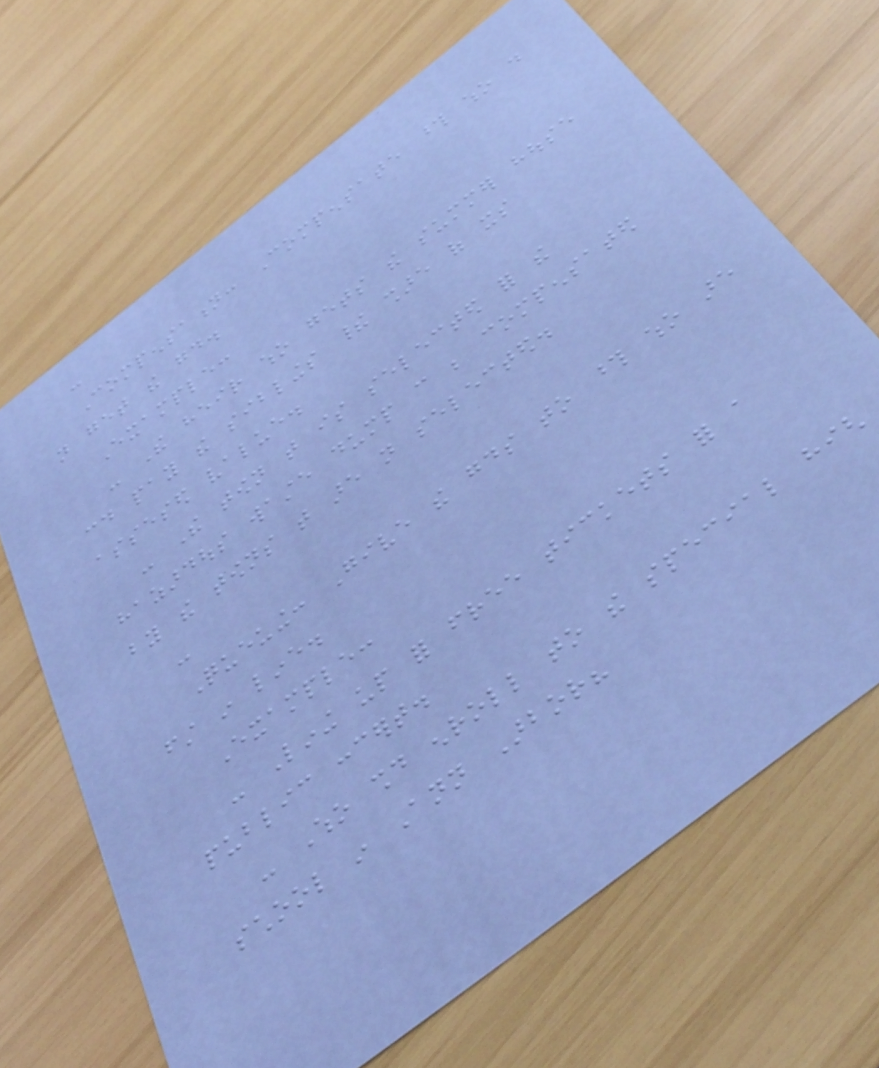-
Compensation: Compensate those who do
not get the good.
Example:
- The heir who gets the summer house
could pay the siblings their share of its
assesed value.
- The town that is selected for the
hazardous waste dump can be compensated
by the towns that are not selected.
-
Queuing: Give the goods to those who are
first in line.
Example:
- Lining up for free tickets for a
public concert.
- Who should enroll to the special high
school in Ann Arbor?
